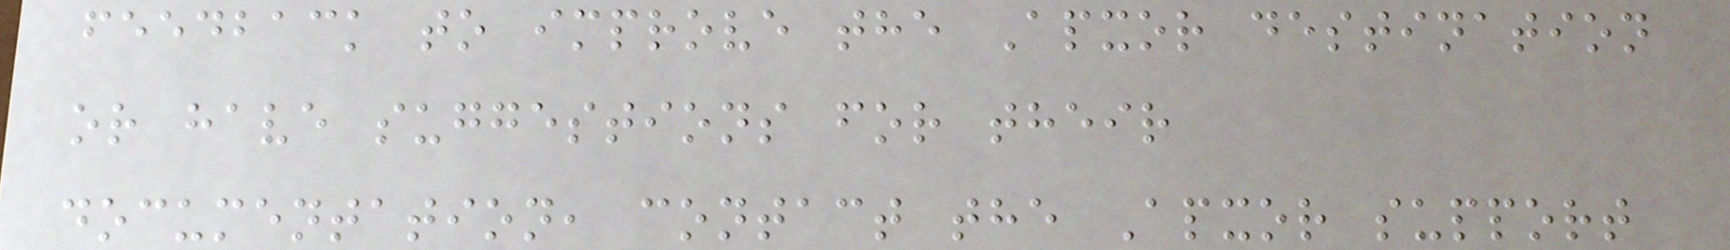feedback to improve the Apxor destination
or have suggestions for their
documentation, contact the Apxor support
